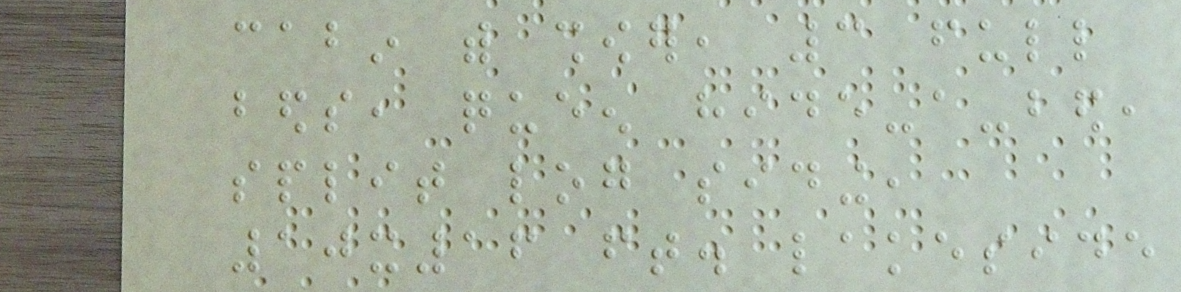cabin with shower, 3 full
beds, queen hide-a-bed,
split log siding,
10x16 ft. lakeside
